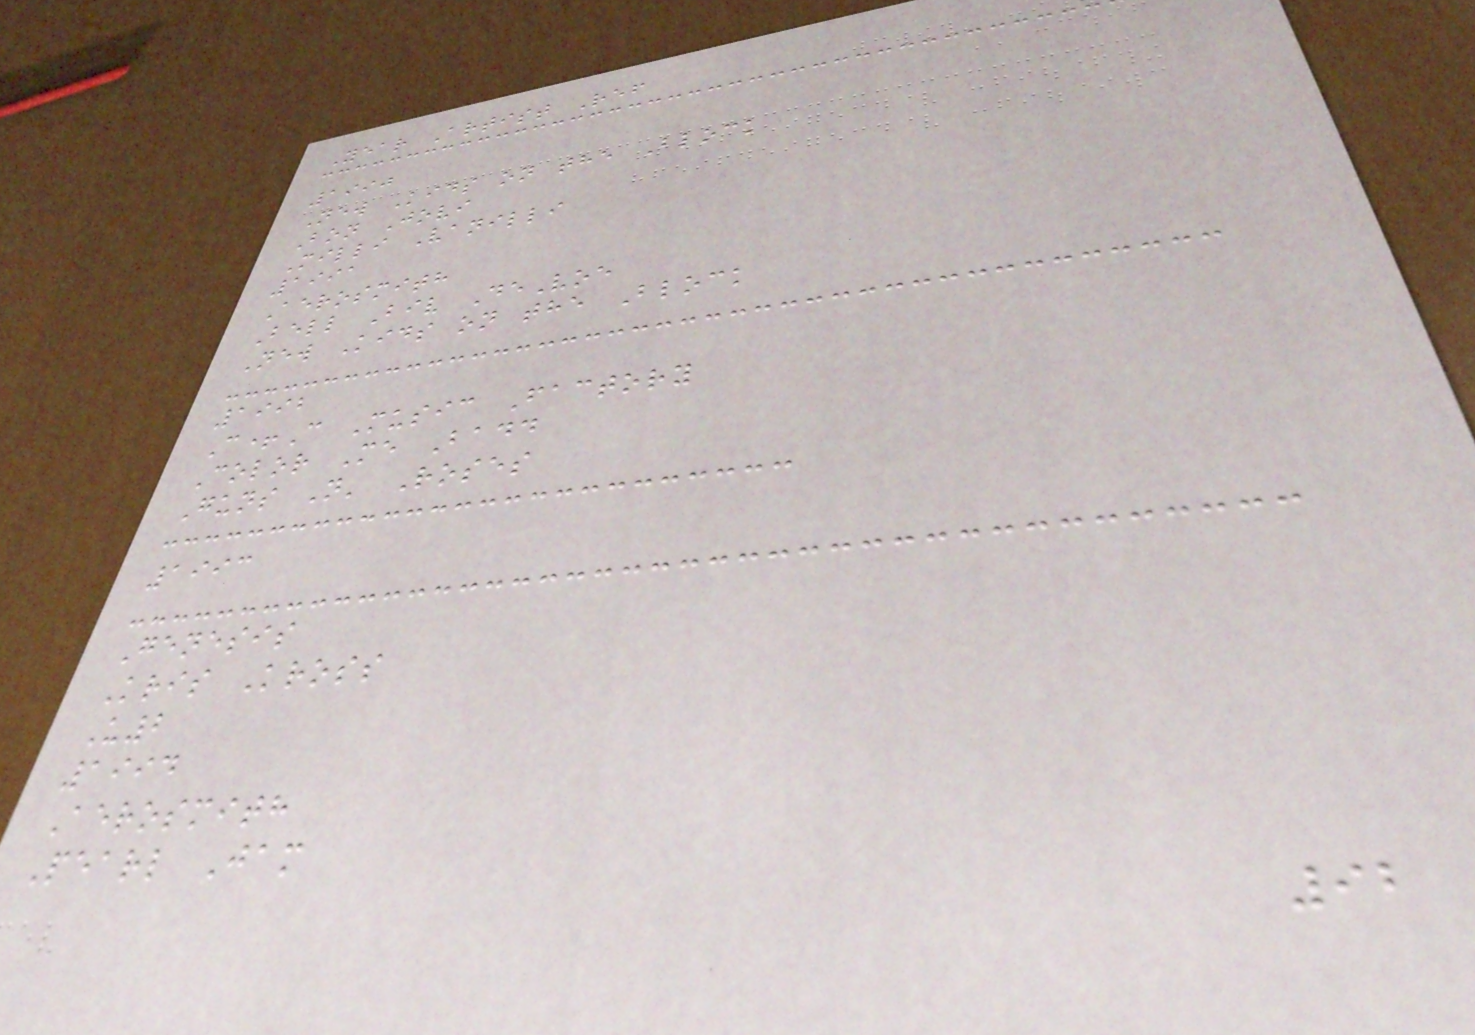Year Artist Ref
1990
New Kids on the Block
Bon Jovi
Milli Vanilli
1991
Aerosmith
Bell Biv DeVoe
New Kids on the Block
1992
C+C Music Factory
Color Me Badd
Guns N' Roses
1993
Genesis
Kris Kross
U2
1994
Aerosmith
Pearl Jam
92
